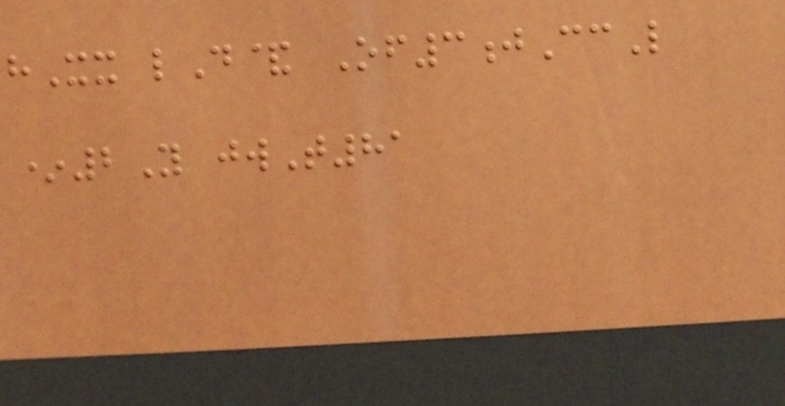hXx lD& Of3jCcL
*2Y jwT81
